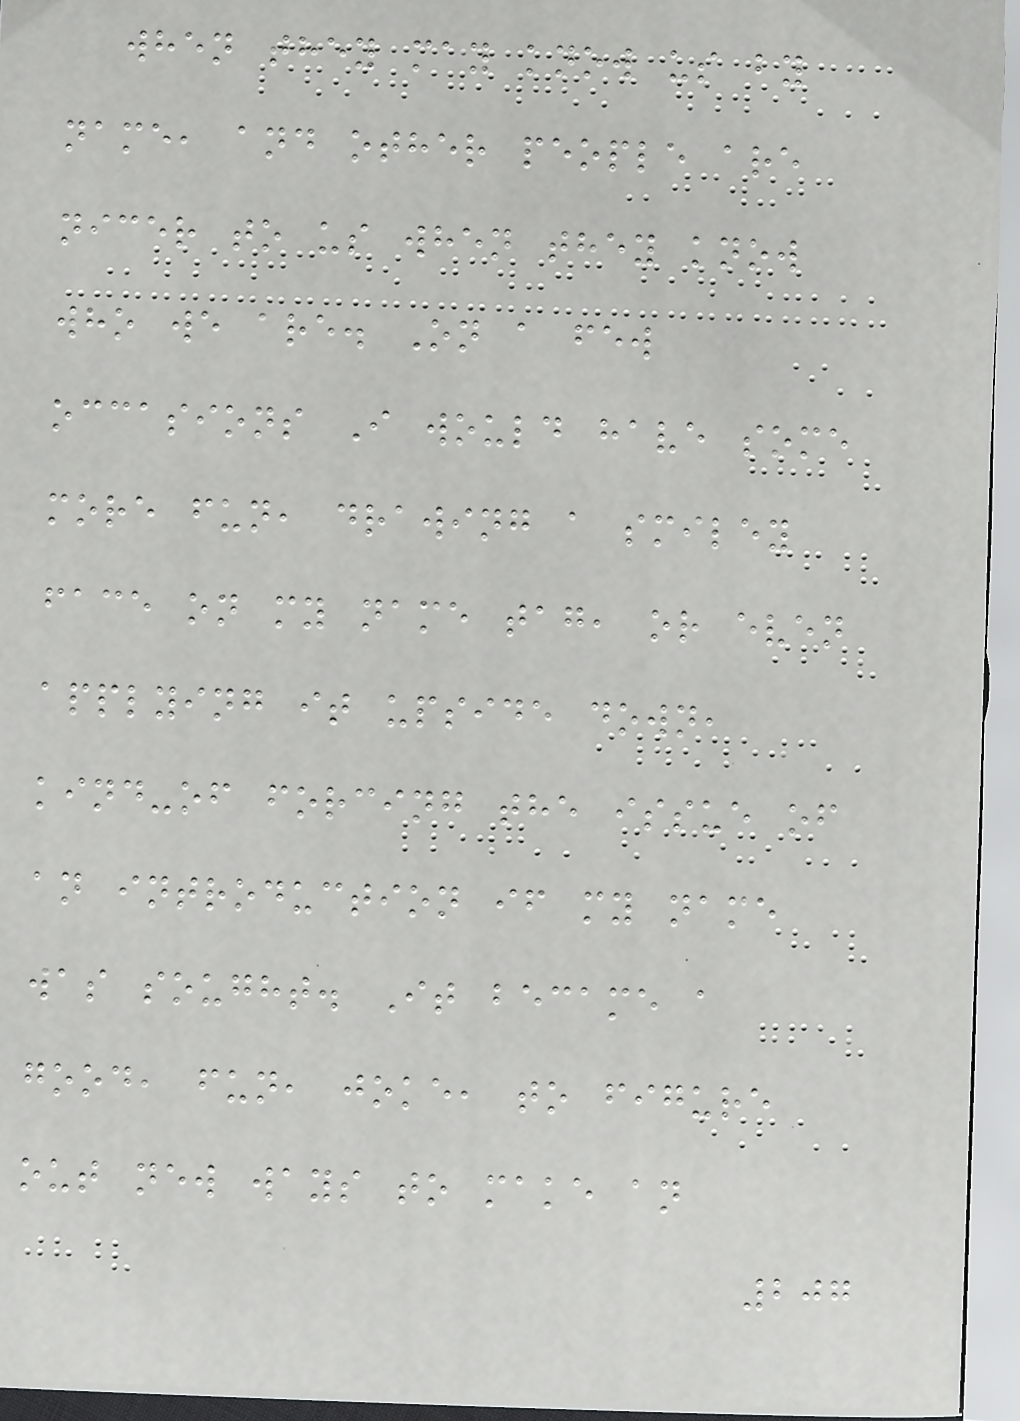when they may know us by
name, and other people are
nicer to us when they know
who we are. On a few
occasions I would have some
more fun, drawing a smiley
face on my name tag, or even
applying it upside down,
kind-of forcing the issue of
an introduction if my name
was sought. It became a
good, fun, joke, to figure
out new ways to make an
207
